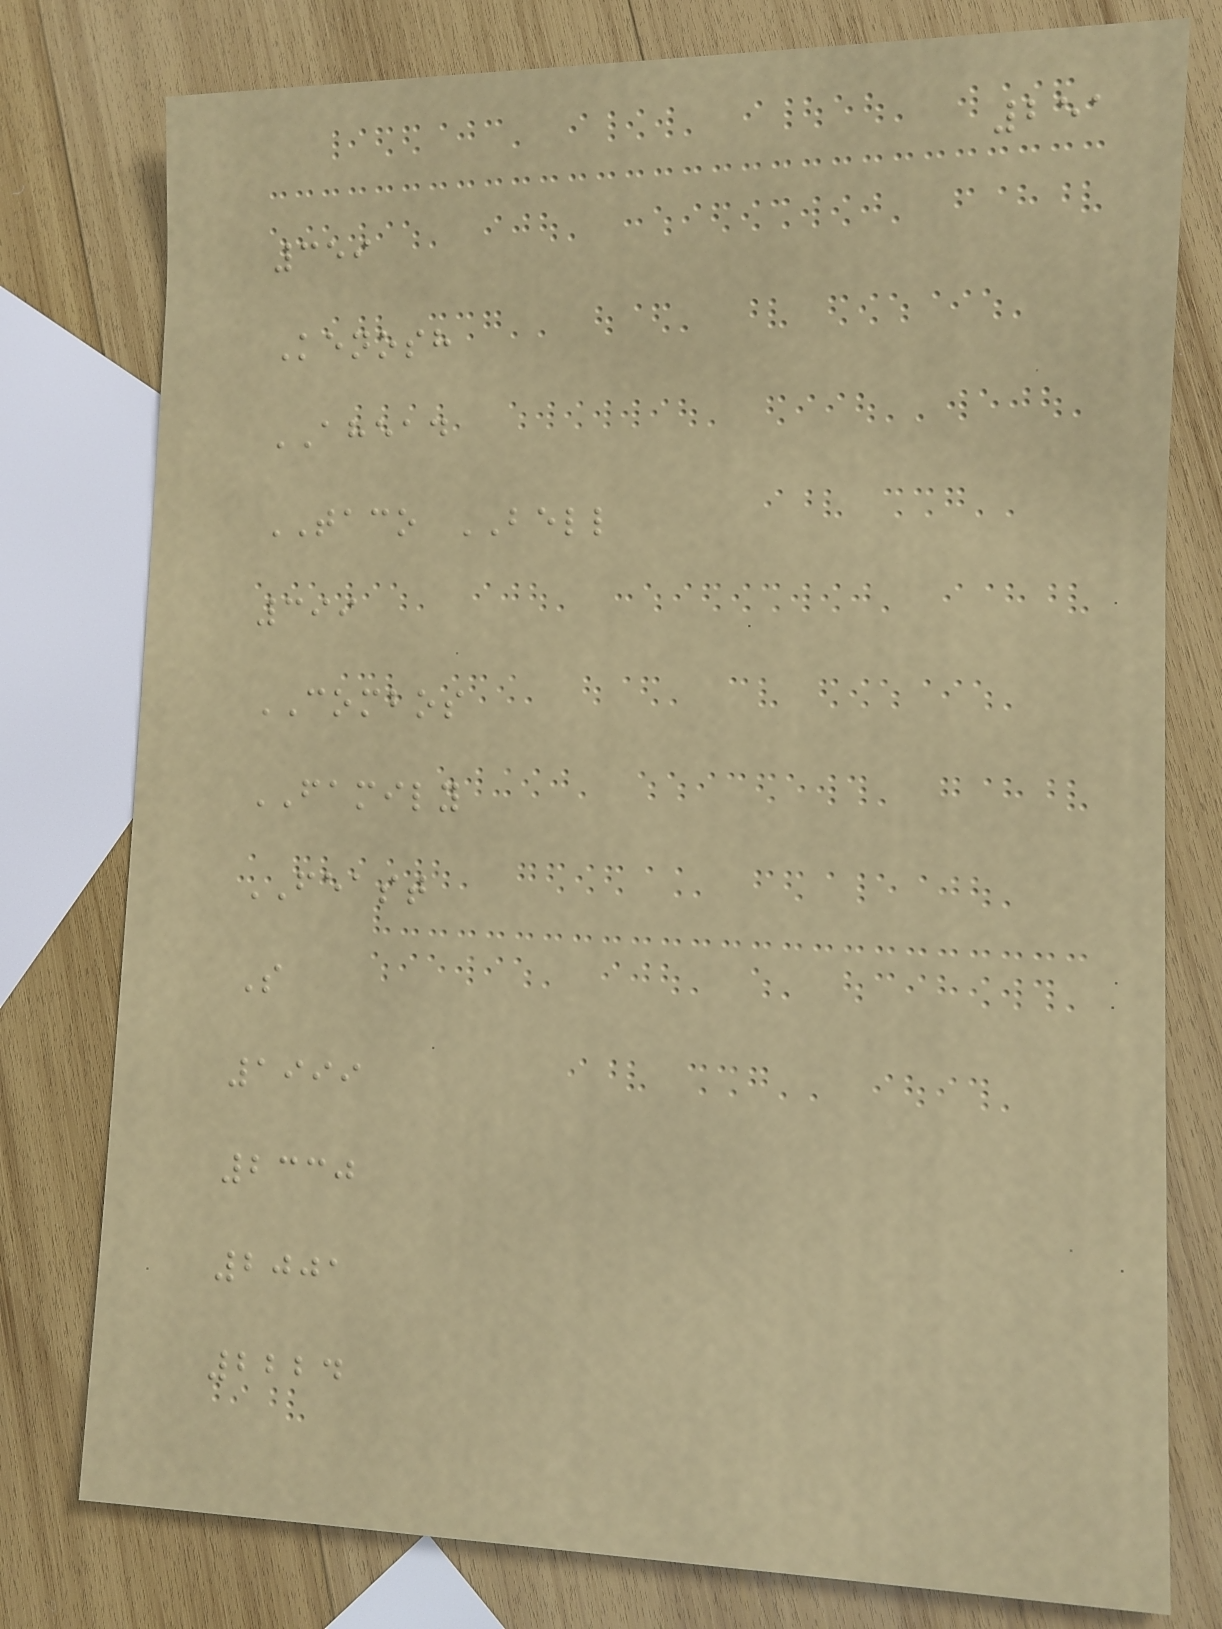251
359
Kenosh
AHEAD
TACO BELL
399
COMBOS
FAMILY
FEAST
S
1999
2330
2001
2224
